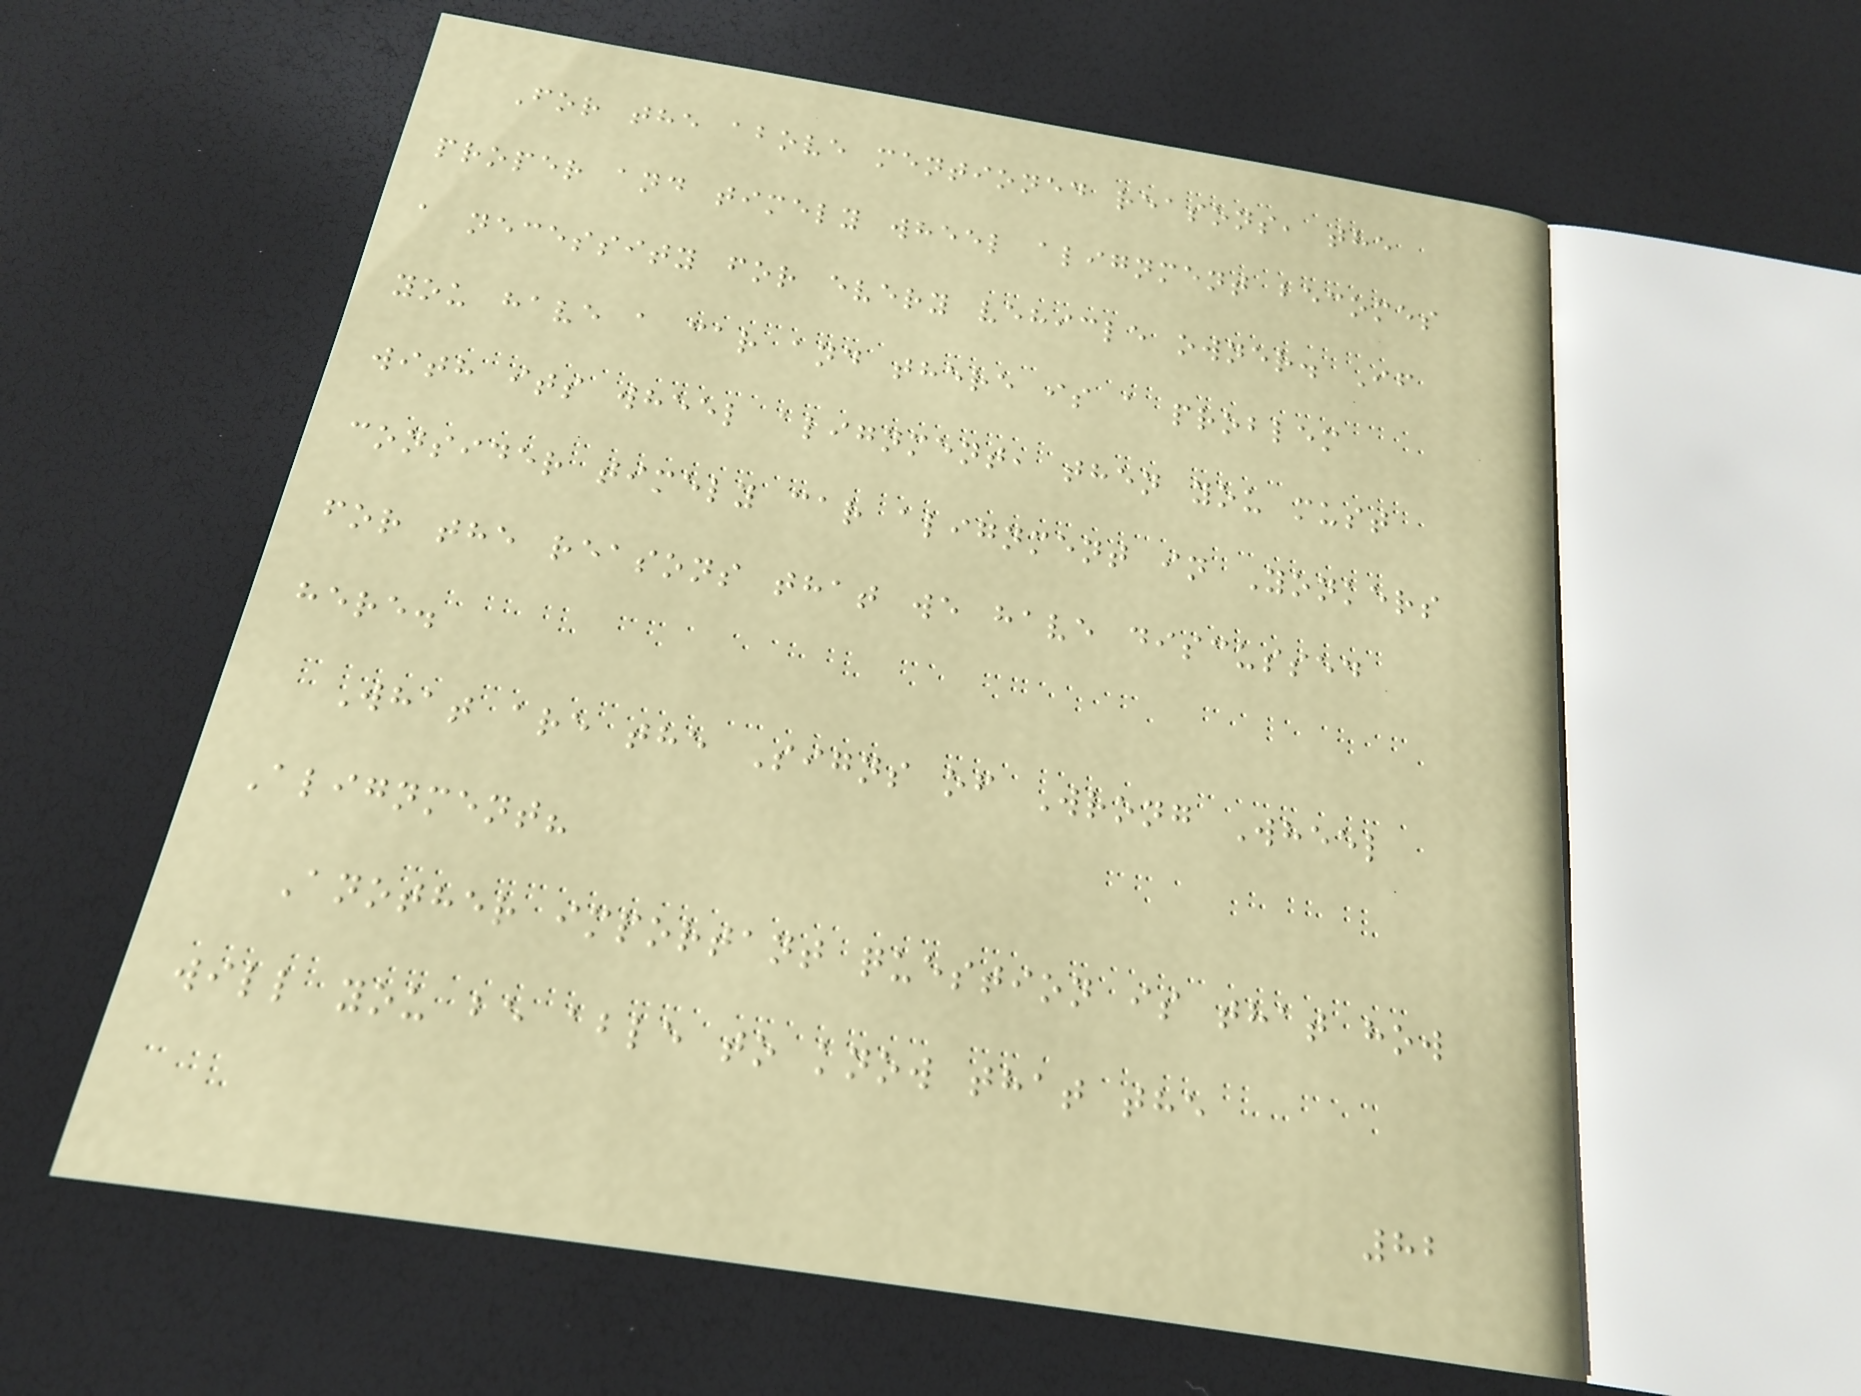For the above mentioned reasons, the
proper and timely wheel alignment becomes
a necessity for every vehicle owner. If
you have a car and there is a problem
with its wheel alignment, then you must
consider timely car alignment in Yonkers
for the reasons that we have discussed
here.
What are the Signs of Wrong Wheel
Alignment?
Another important question is that how
will you be able to know that the
82
